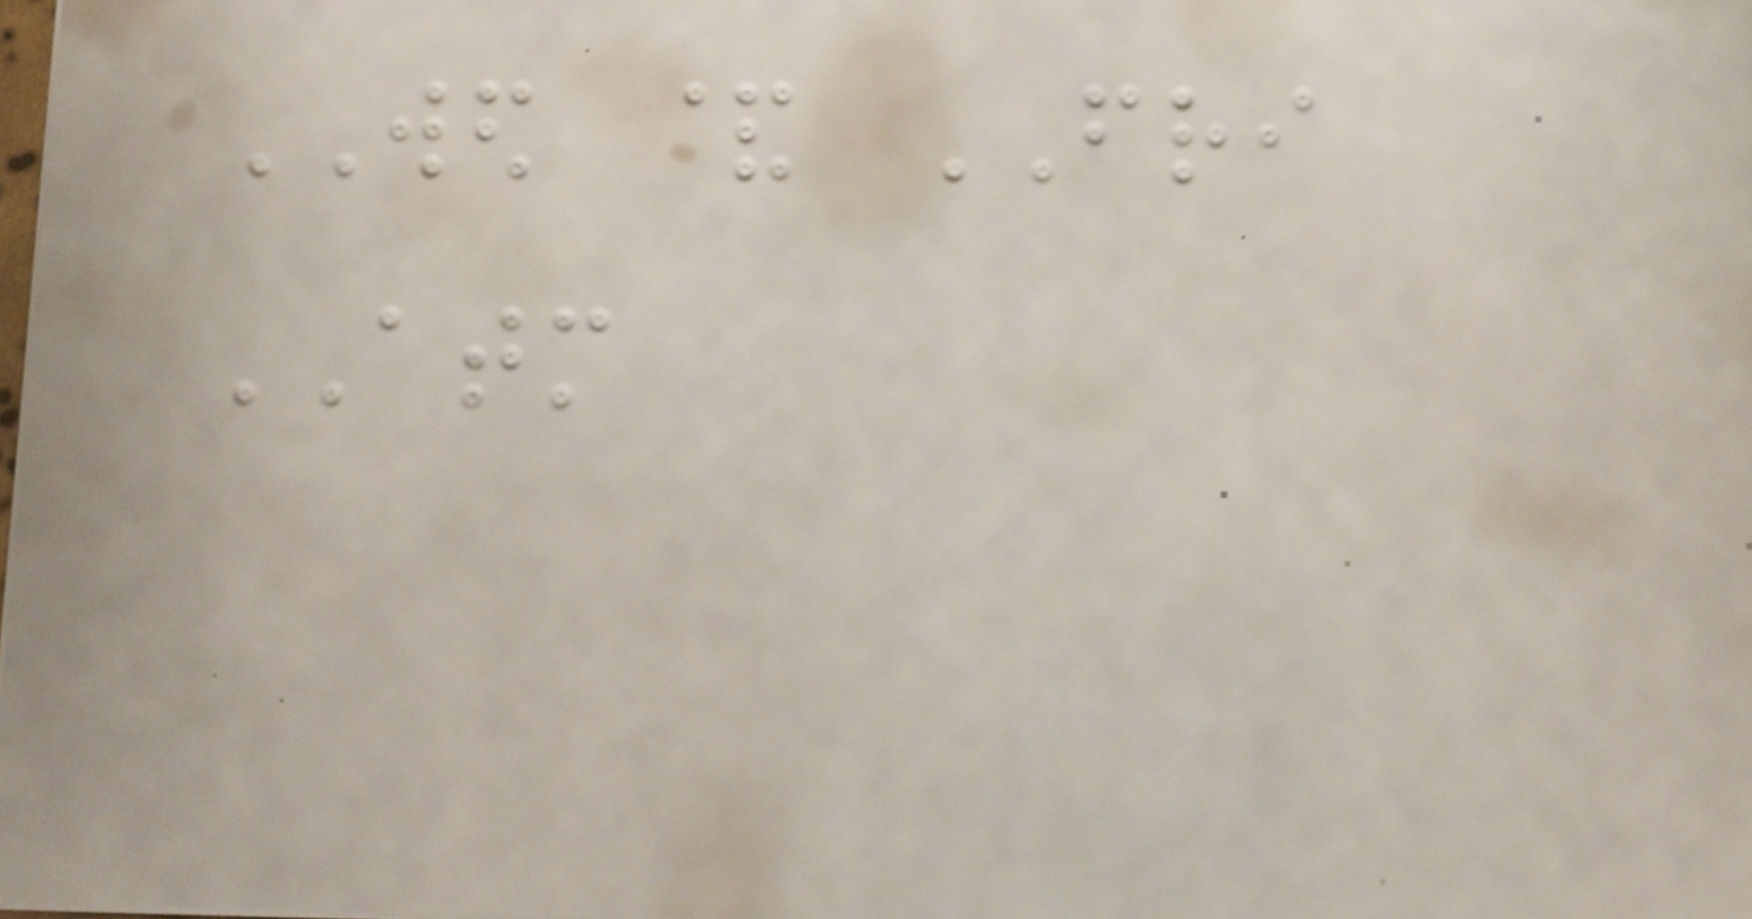WED & FRI
ATM
